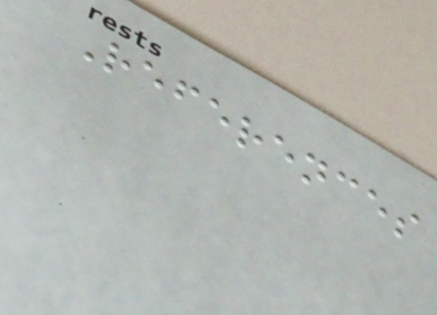References
